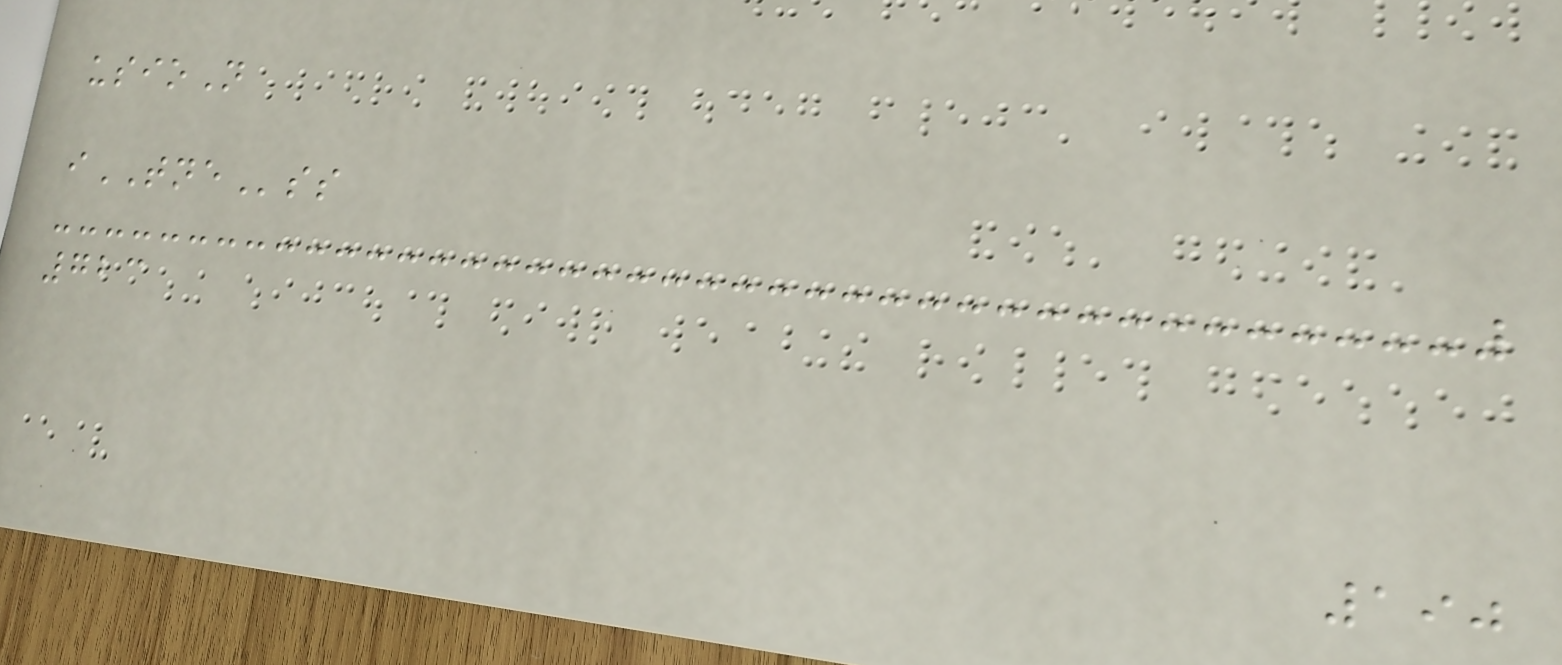usioN
iTNEss
723
190
